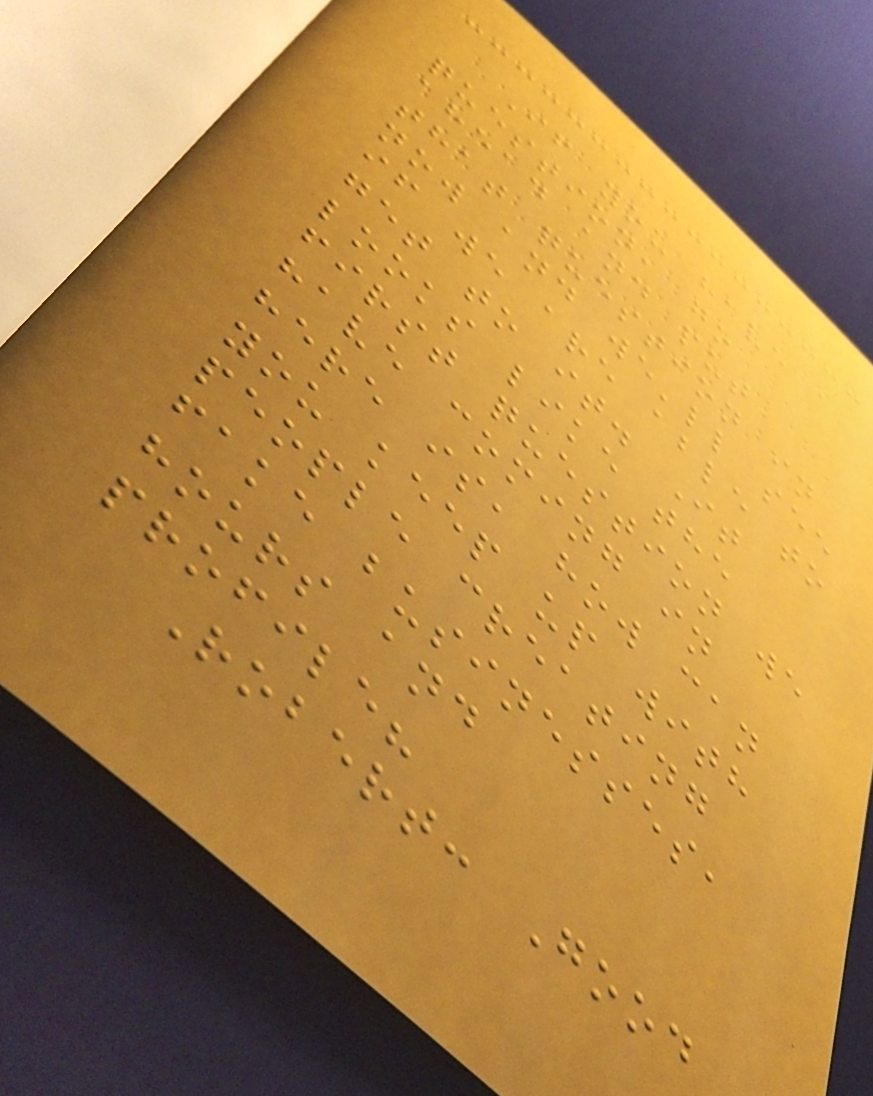If you have a
question, go
ahead and put
that question in
now and we'll see
if we are able to
get to it. It
looks like the
first question we
have coming in
here is, how can
you keep up with
people creating
fake businesses,
hours and
profile?
Robert: Good
